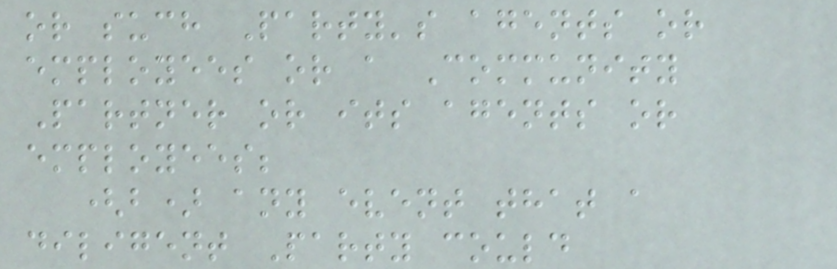or such Party's agents or
employees or a Community
Partner or its agents or
employees;
(b) any event that a
diligent Party could
